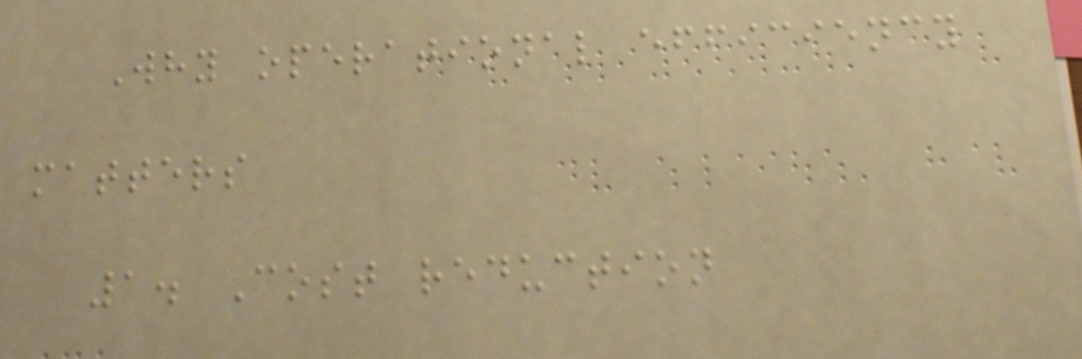Why operational efficiency
matters
1. Cost reduction
